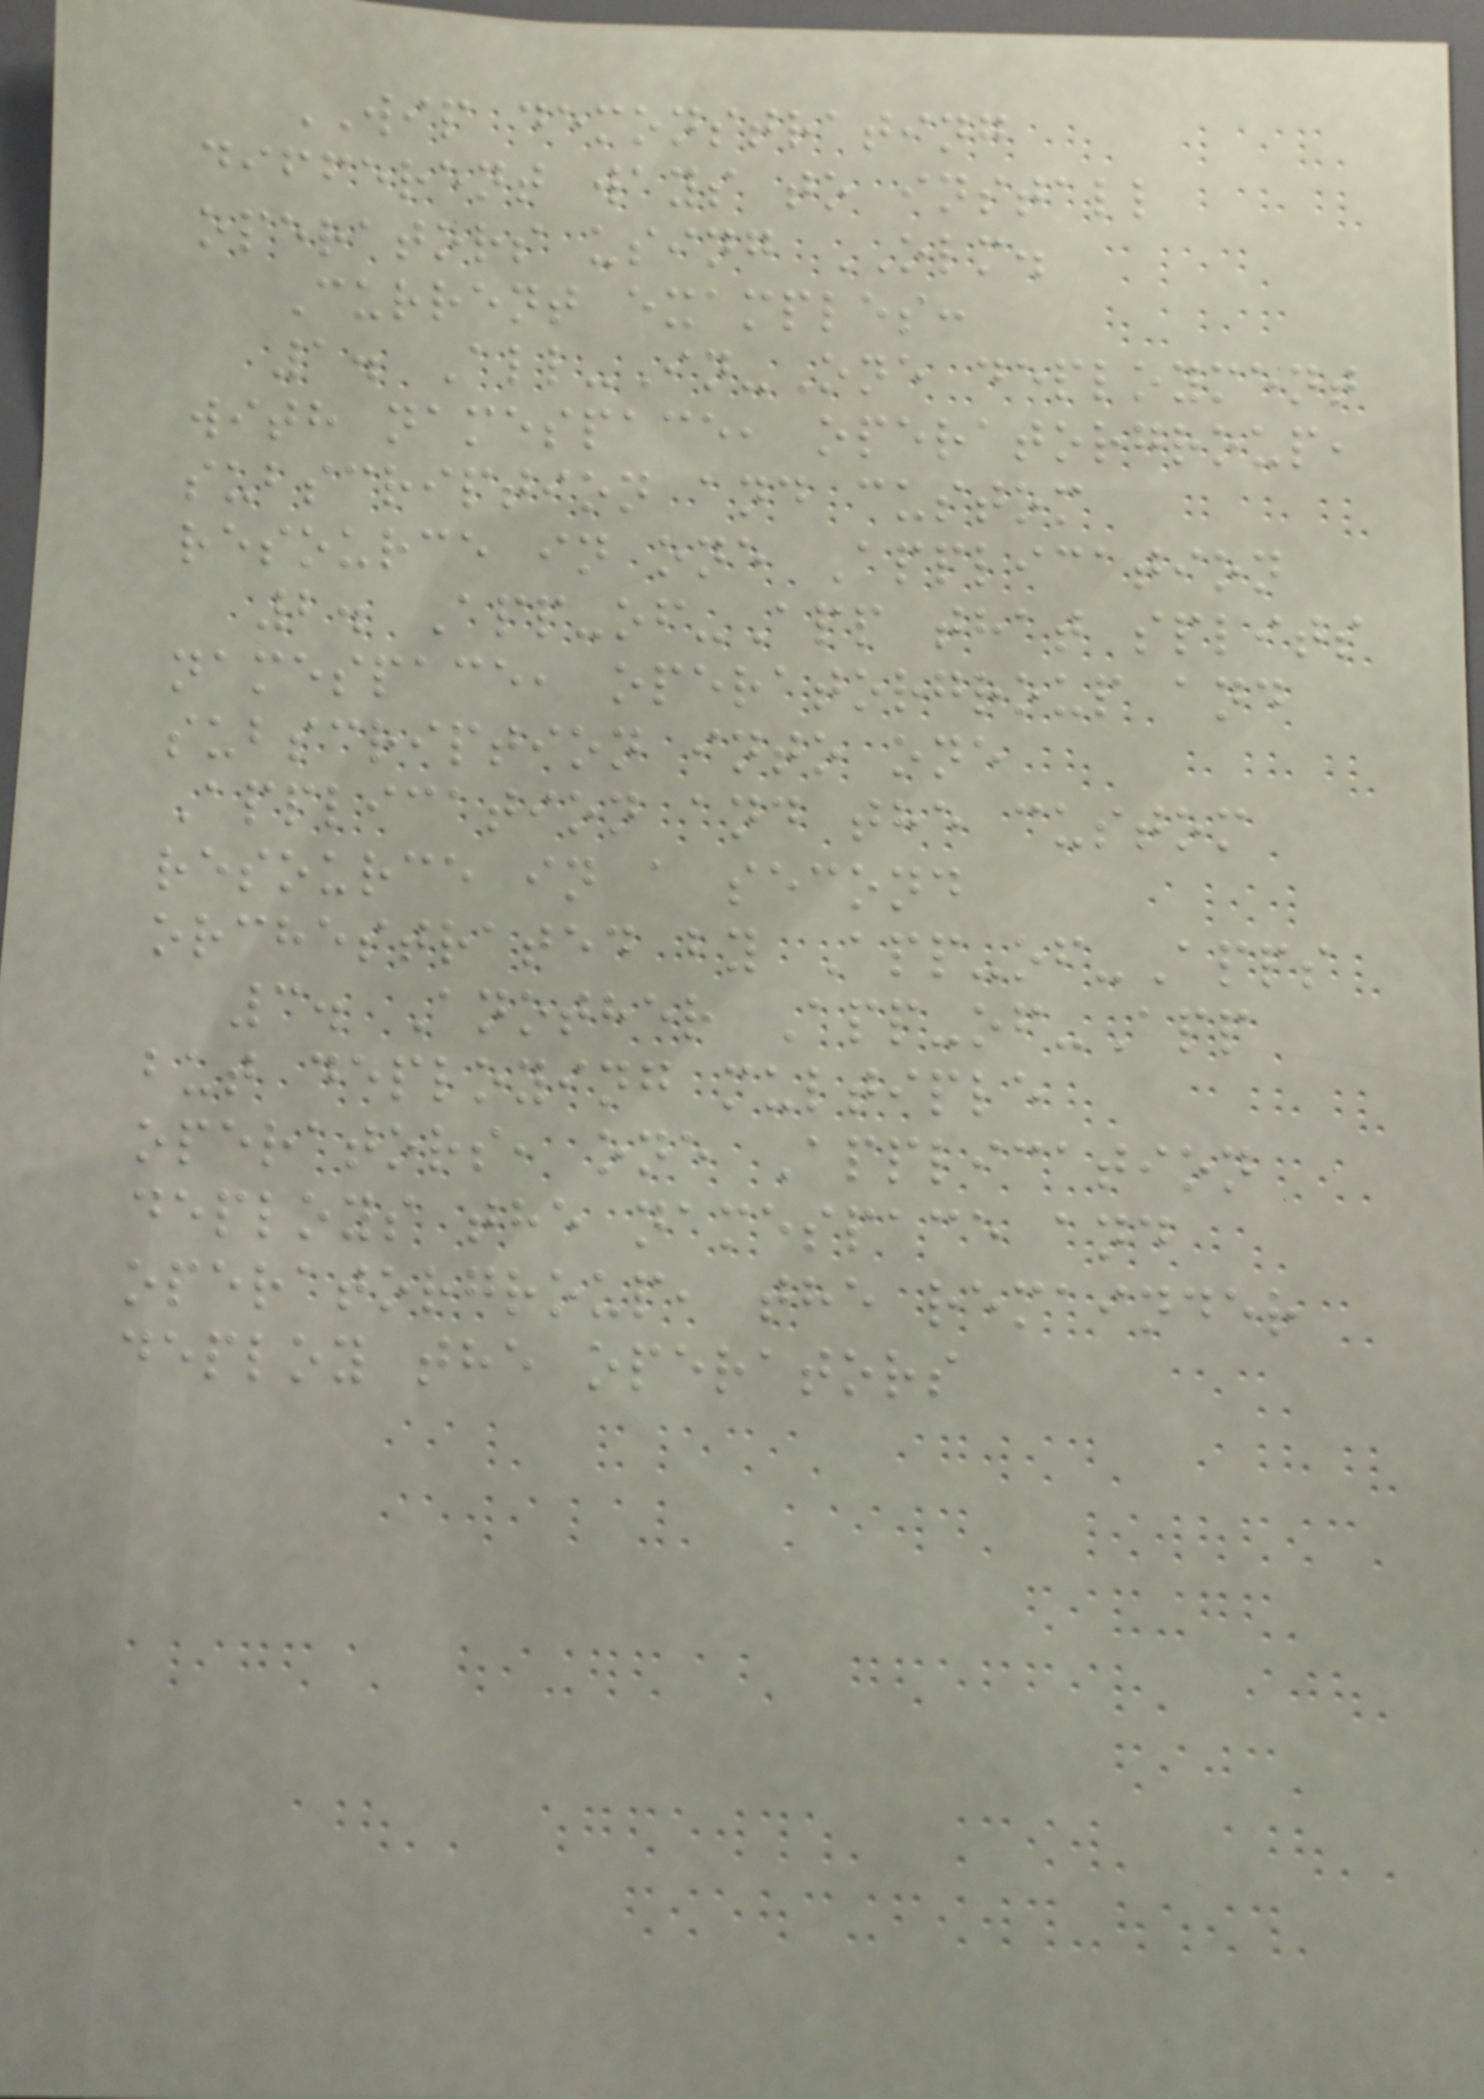WIP demonstrating
different ways to install
operators using OLM.
Current examples:
1. All-In-One deployment
with namespace, operatorgroup,
subscription and custom
resource in one Application
2. App-of-App that splits
namespace, operatorgroup and
subscription into one
Application and the custom
resource in a second
orchestrated by App-of-Apps
3. Another App-of-App
but deploying multiple
operators, one Application
deploys the namespace and
operatorgroup, the remainder
deploy the operators
